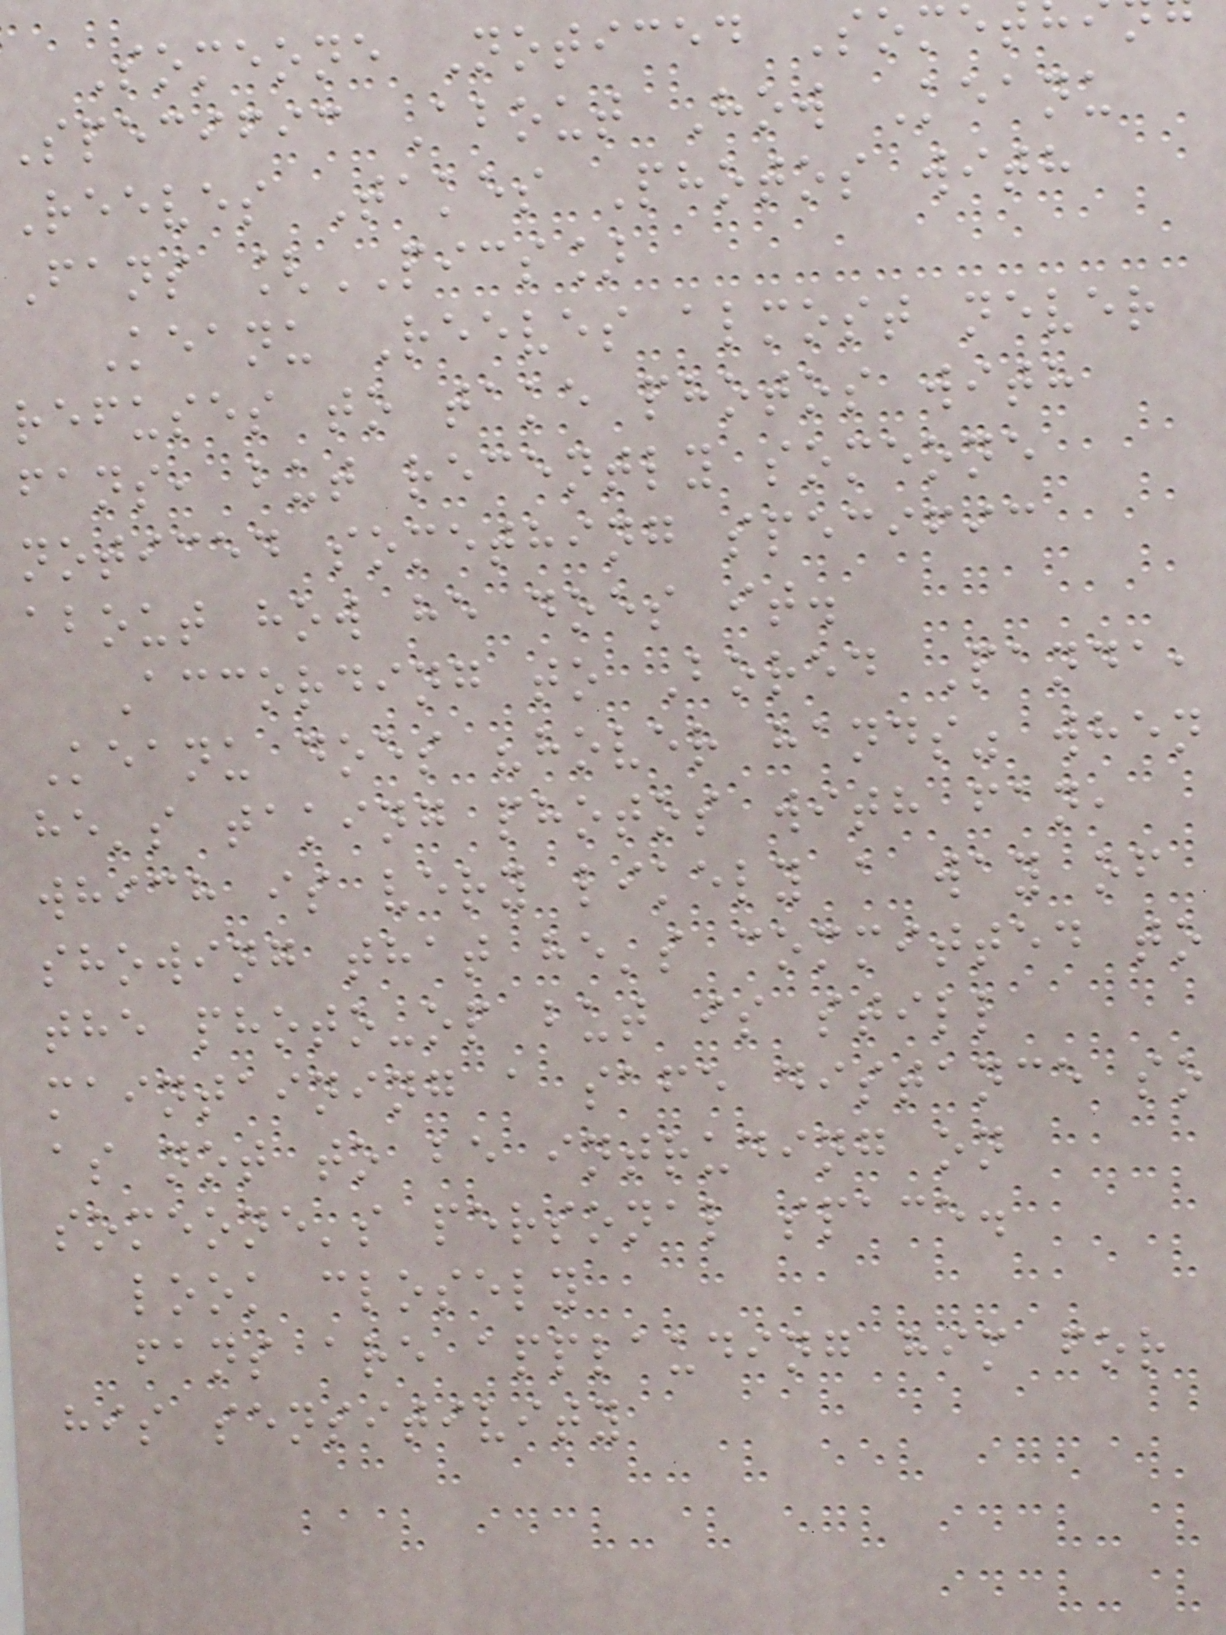Someone Noticed Some
Specific About How Keanu
Reeves Takes Photos with
Fans [PICS]
Keanu Reeves almost never
refuses to take photos with
fans, but recently someone
noticed something specific
about how he does it.
According to Bored Panda,
Keanu does "hover hands" when
he's taking photos with fan,
which is very likely a way of
showing that he's committed to
the photo-op but is still
maintaining a safe distance so
as not to be intruding on
someone's personal space.
look closely
fans are applauding him for
his sensitivity
